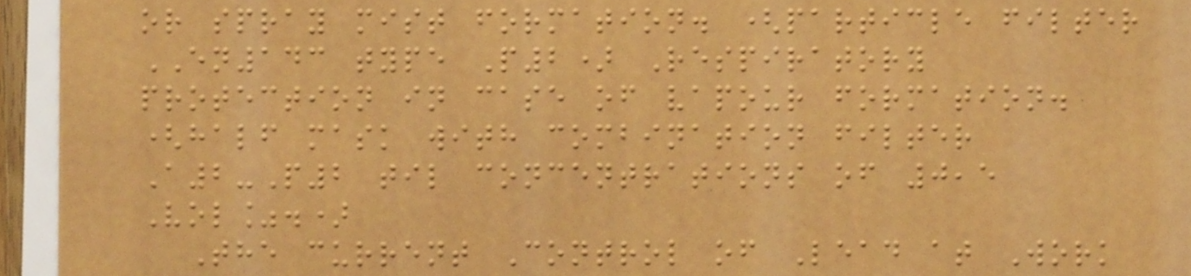or spray mist formation. (particle filter
EN143 type P2) Respiratory
protection in case of vapour formation.
(half mask with combination filter
A2-P2 til concentrations of 0,5
Vol%.)
The current Control of Lead at Work
